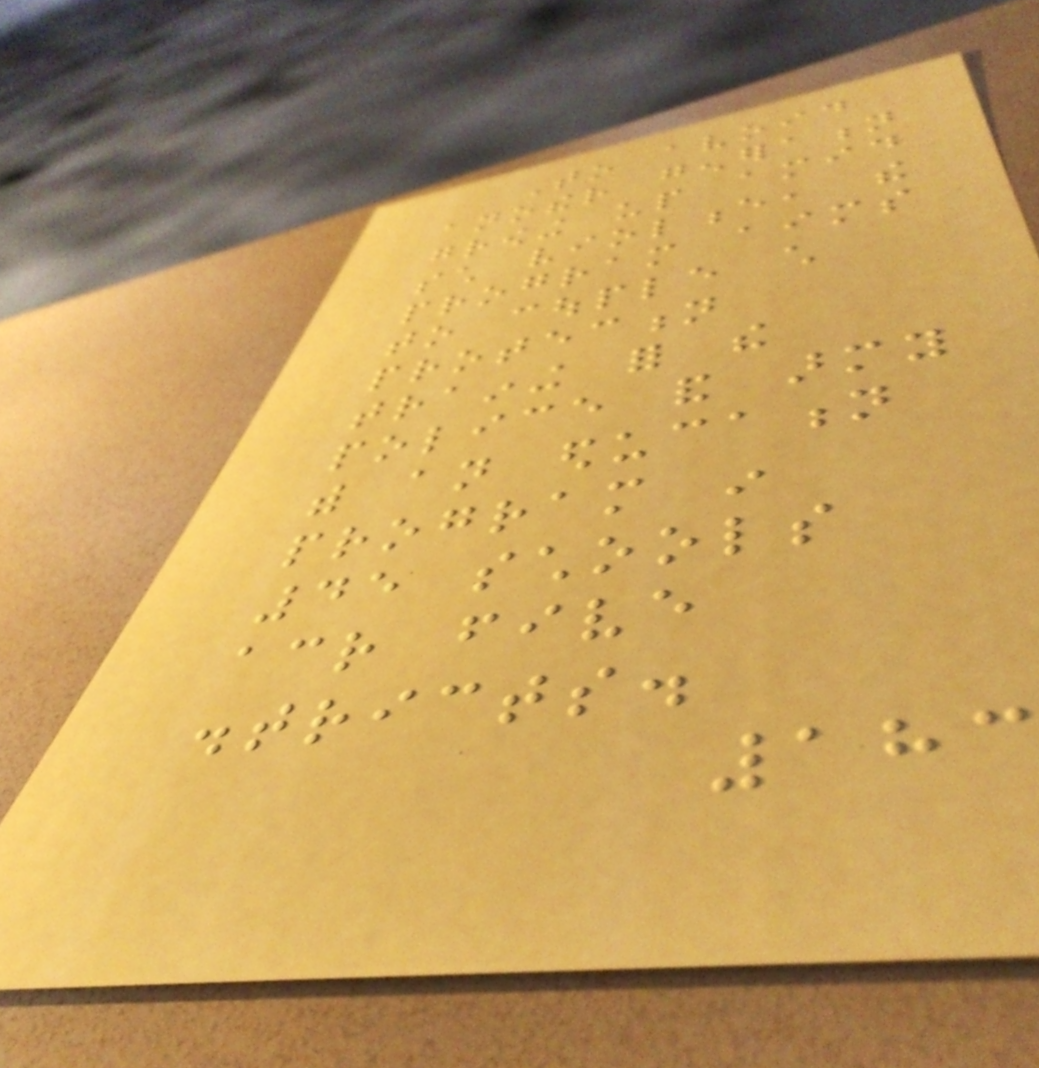To avoid
another generation
growing up amid
such violence, the
program aims
to couple child
protection
training for the
police and army
with an education
program in
45 schools
across five
districts.
183
